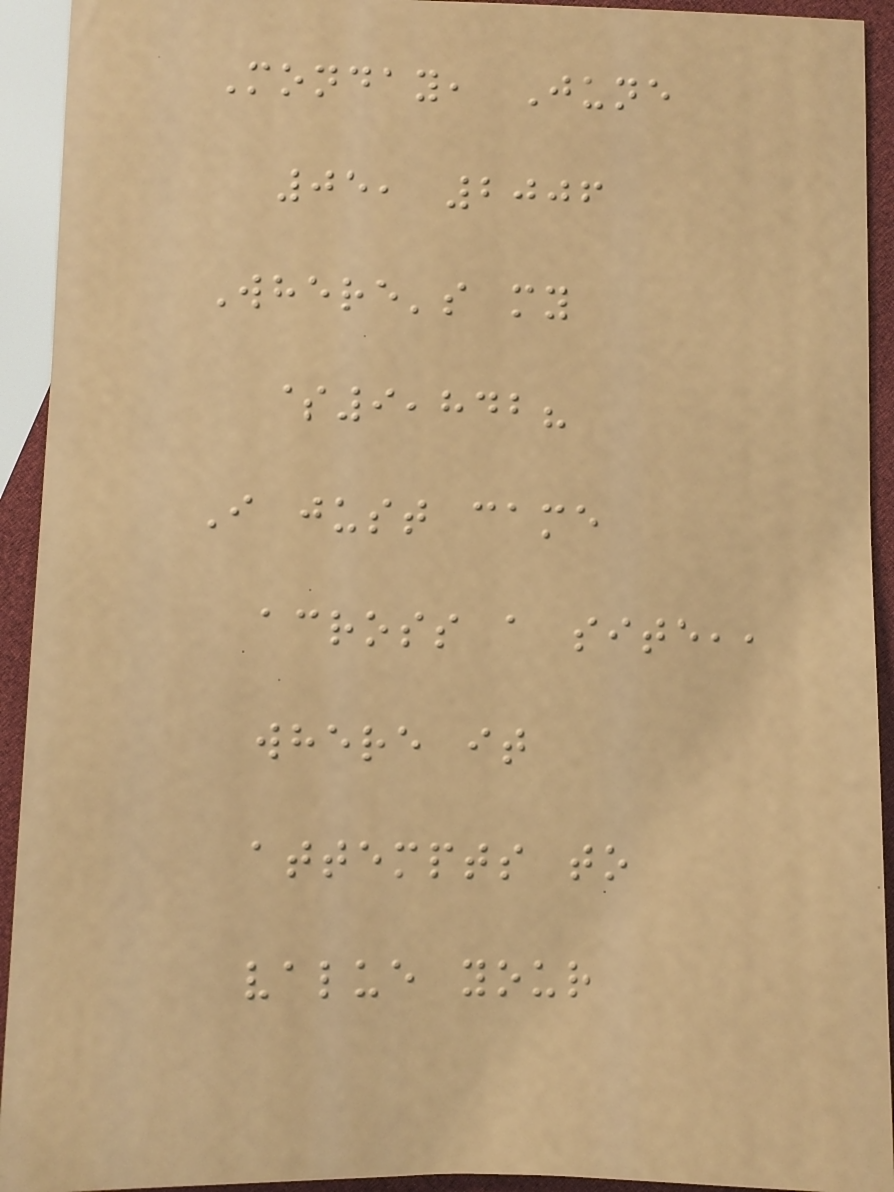Monday, June
05, 2006
Where's my
$9,842?
I just came
across a site,,
where it
attempts to
value your
